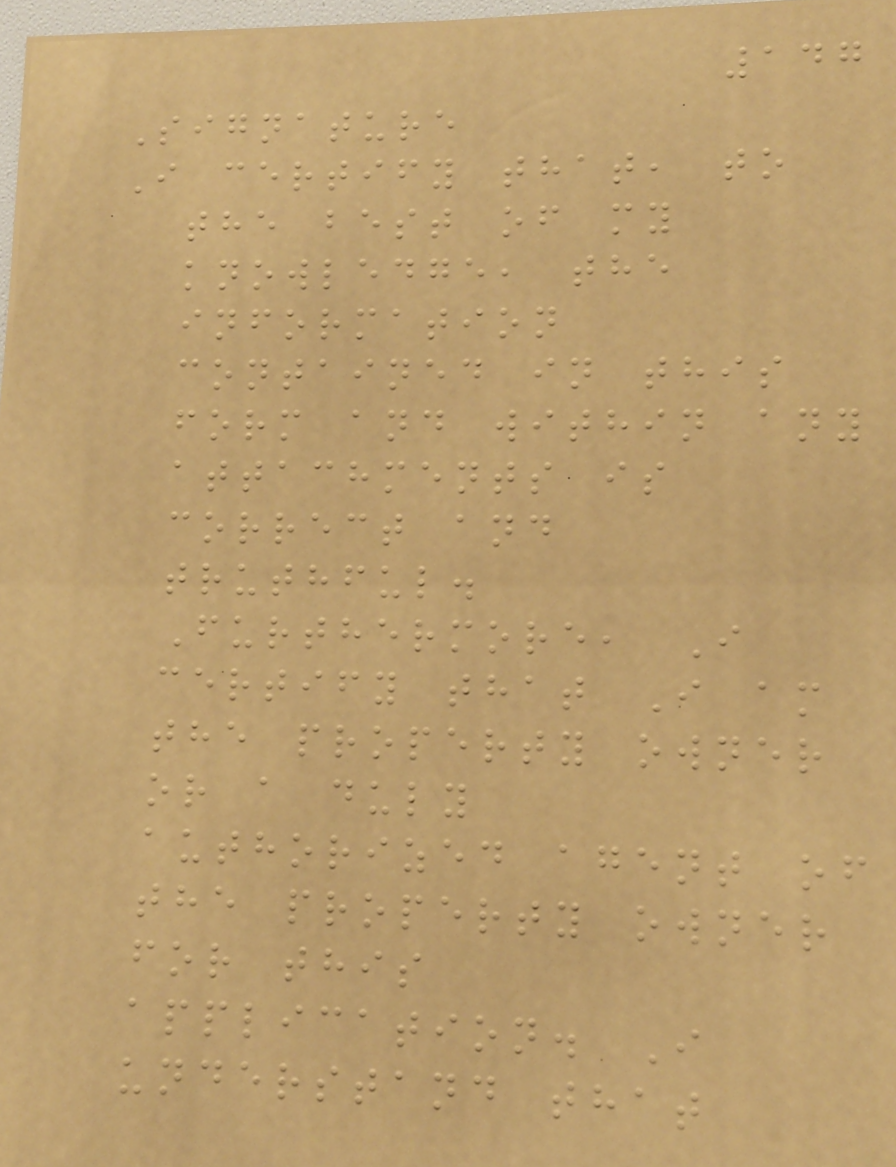147
Signature
I certify that, to
the best of my
knowledge, the
information
contained in this
form and within any
attachments is
correct and
truthful.
Furthermore, I
certify that I am
the property owner
or a duly
authorized agent of
the property owner
for this
application. I
understand that
